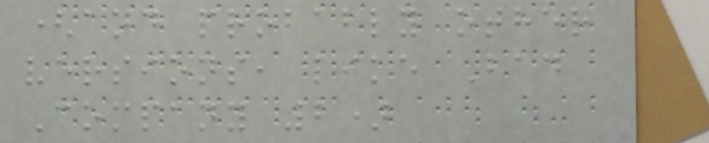(and probably other
versions, like Bad
Company 2)
